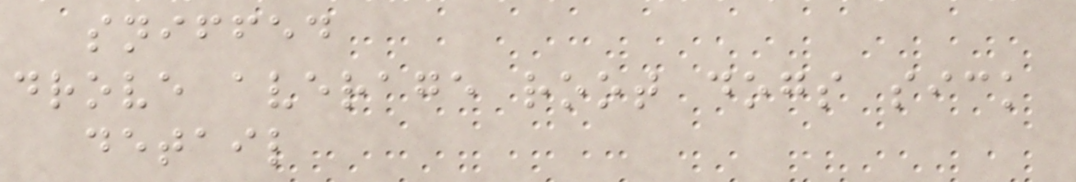sniffed
drove average root dogs sick
detail
